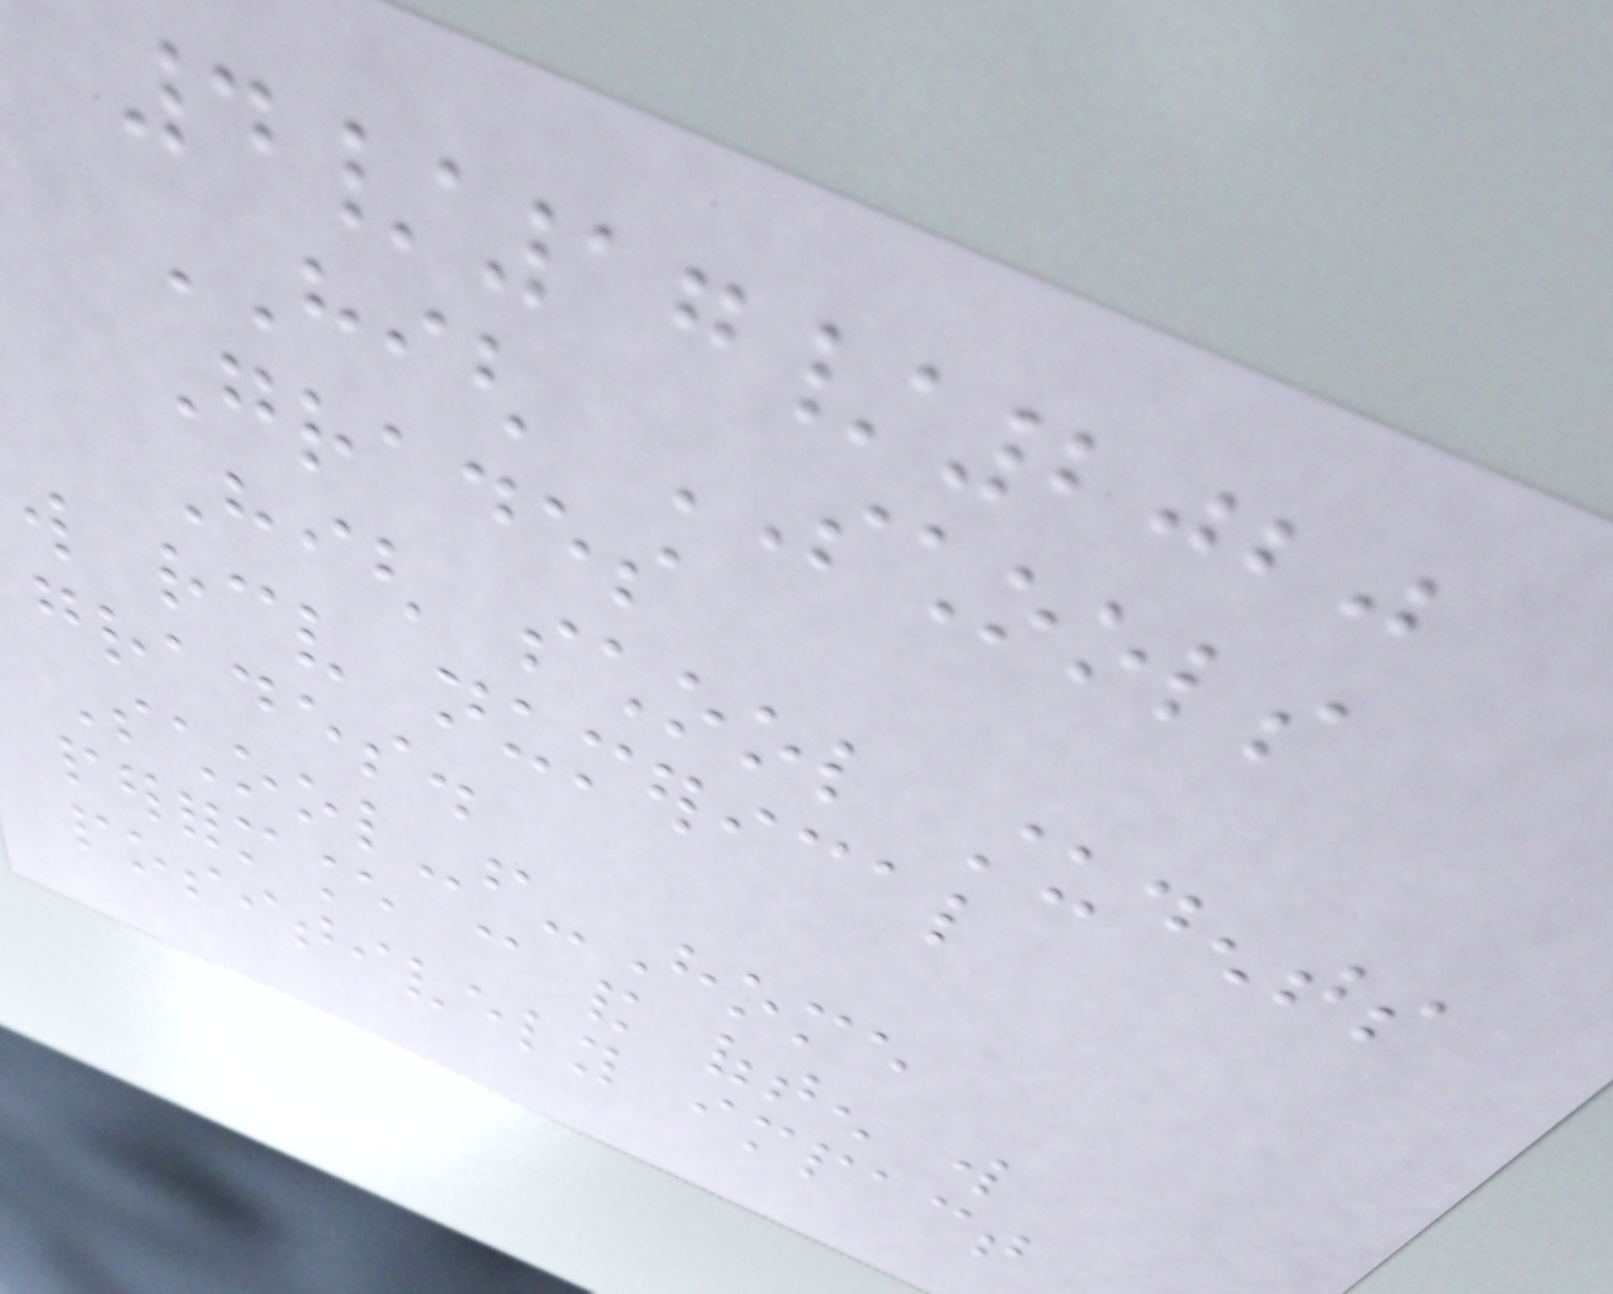4/17/2020
HIGH SCHOOLS
Grades
High school students
will receive numerical
grades.
School-from-Home
performance can and often will
positively impact
